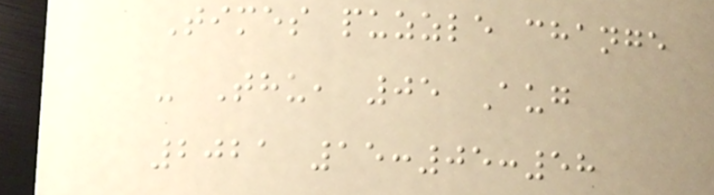Times puzzle change
- Thu, 05 Aug
2021 15:05:58
